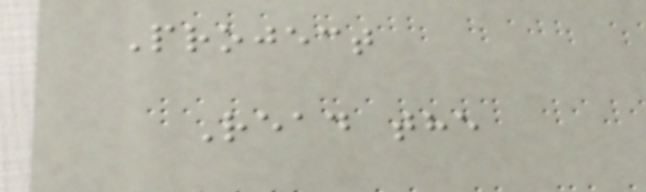Project
Read the
